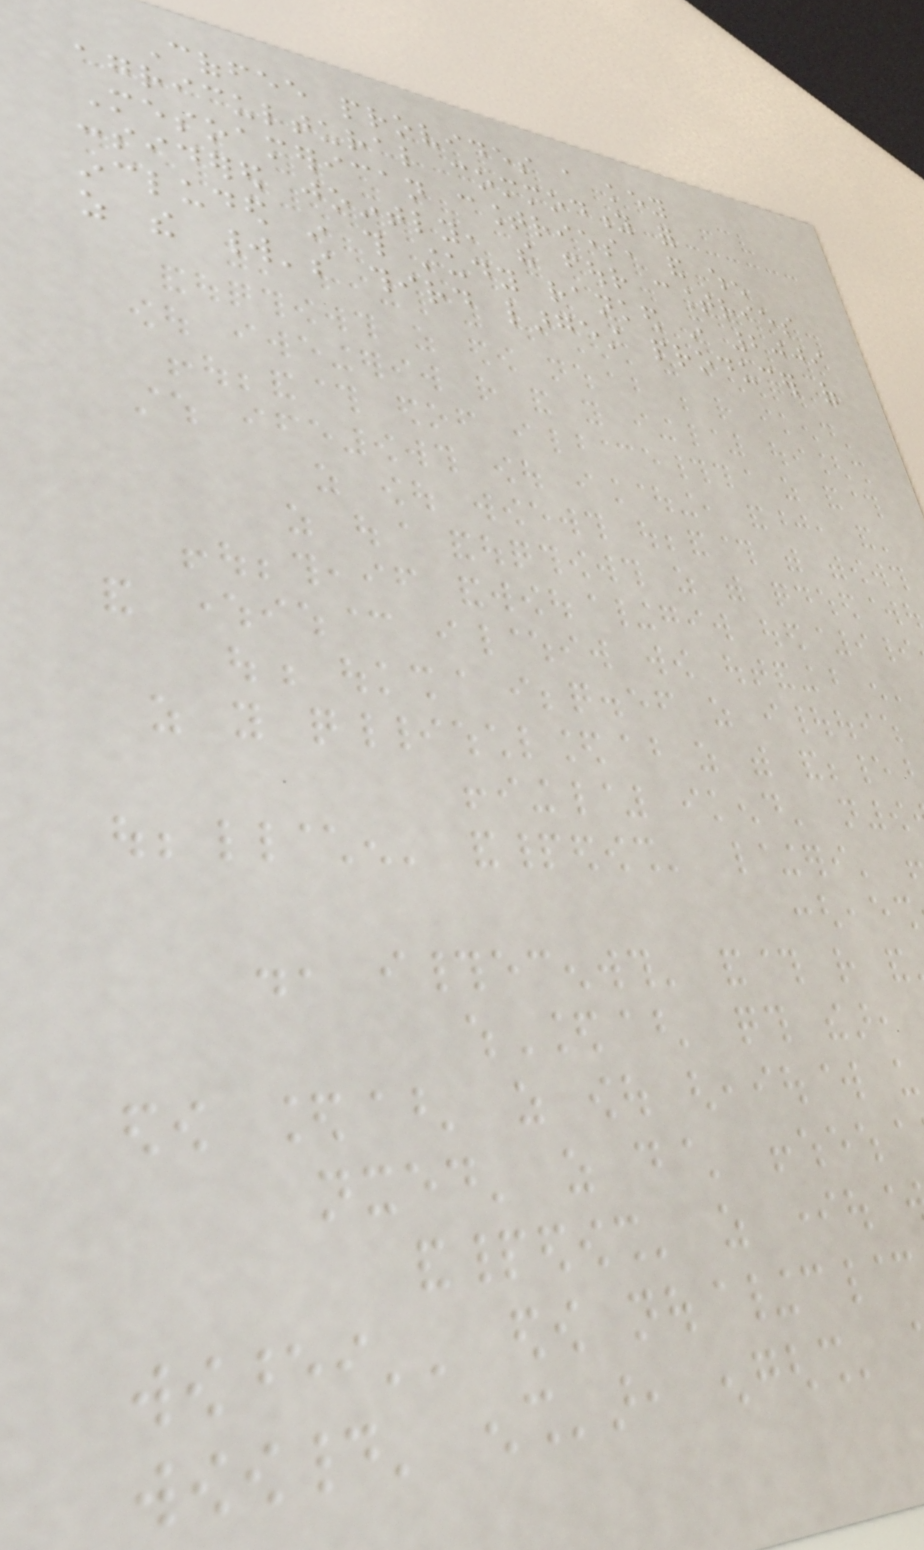Coffee provides a key
agricultural commodity for
Mesoamerican countries, and when
considered jointly, the four countries
included in this study ranked in 2009
as the world's third largest producer of
